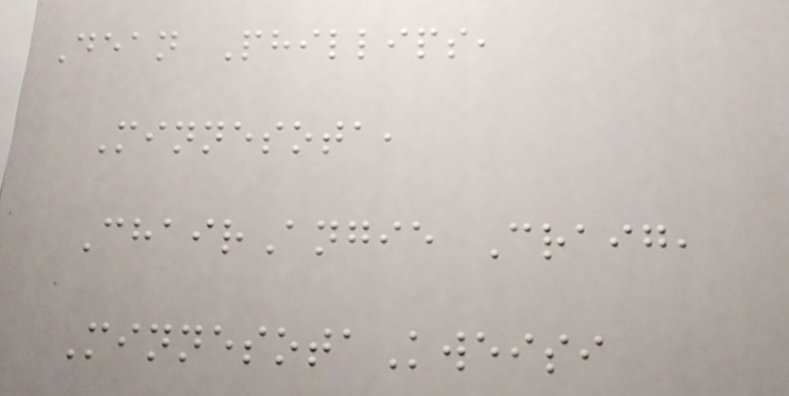Dean Phillips,
Minnesota,
ChairAngie Craig,
MinnesotaKweisi
